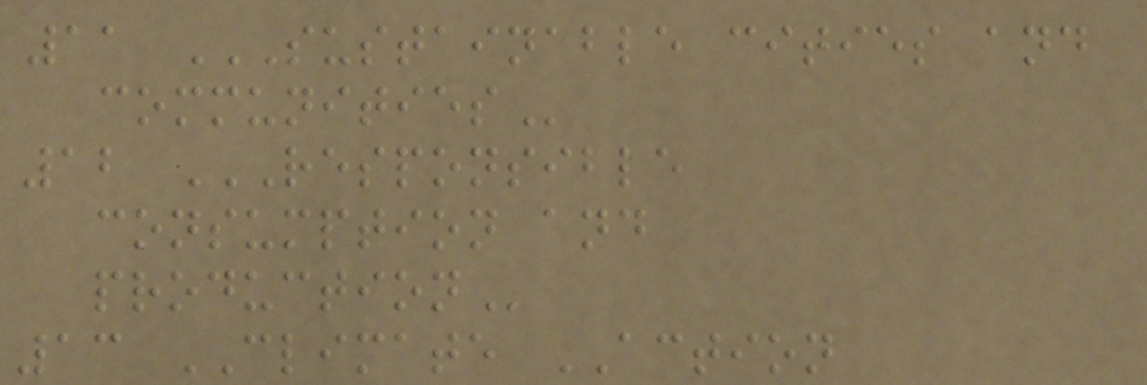11 SUSTAINABLE CITIES AND
COMMUNITIES
12 RESPONSIBLE
CONSUMPTION AND
PRODUCTION
13 CLIMATE ACTION
